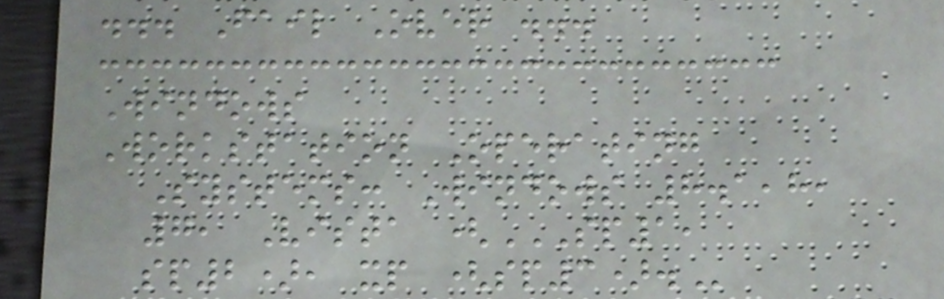... Fail Over ...
Windows
Workstation Operating
Systems: Windows 8.1,8,
7, Vista (SP1,
SP2), XP (SP3).
